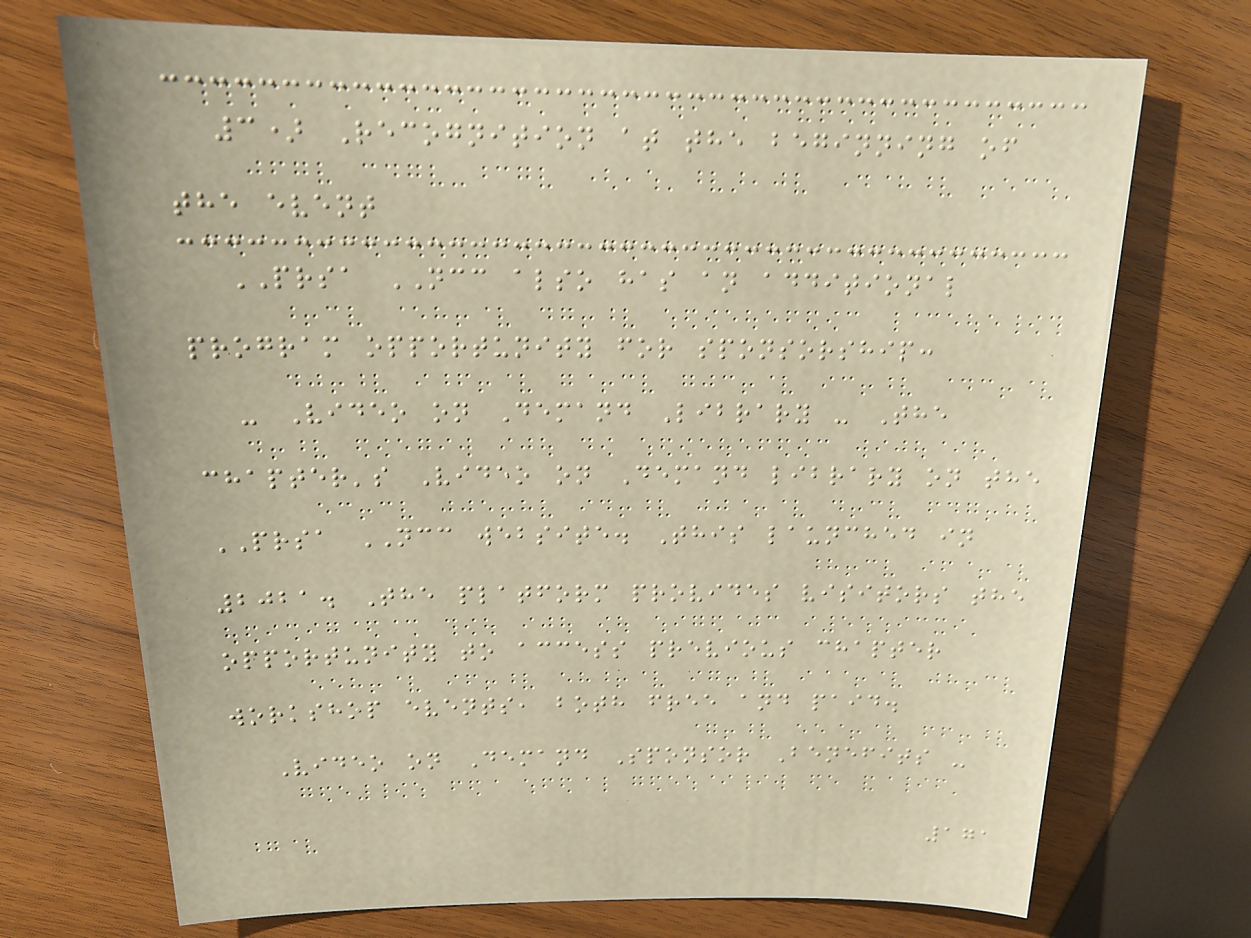3) Recognition at the beginning of
the event
PRSA NCC also has an additional
program opportunity for sponsorship:
- Video on Demand Library - The
chapter's Video on Demand library on the
PRSA NCC website. This launched in
2021. The platform provides visitors the
opportunity to access previous chapter
workshop events, both free and paid.
Video on Demand Sponsor Benefits -
171
